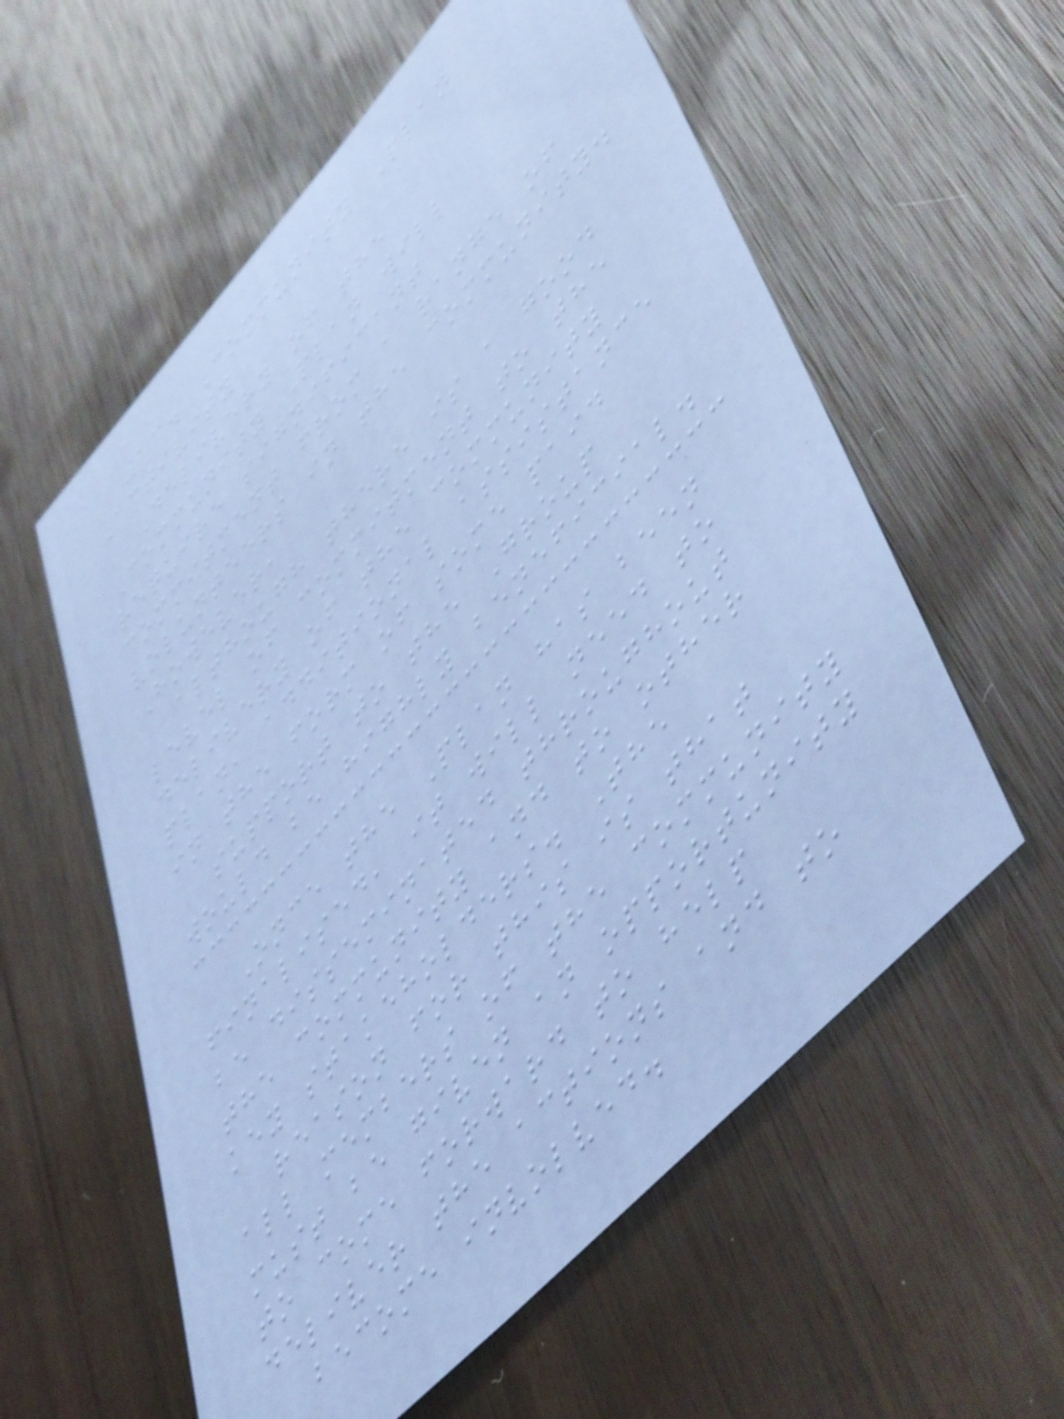13. Community Plan
Activity
Delivery of the
Community Plan will
require significant
commitment from a range of
volunteers in the community.
However,
although there is a good
level of commitment to the
delivery of the community
plan, additional assistance
in the form of some paid
support to the Group
would be highly beneficial.
Once the Plan has been
finalised, it will need to
be disseminated throughout
the community and to other
key stakeholders. The
reason for this is that
all members of the community
must be given an opportunity
to come forward to help
deliver the actions and to
become involved.
